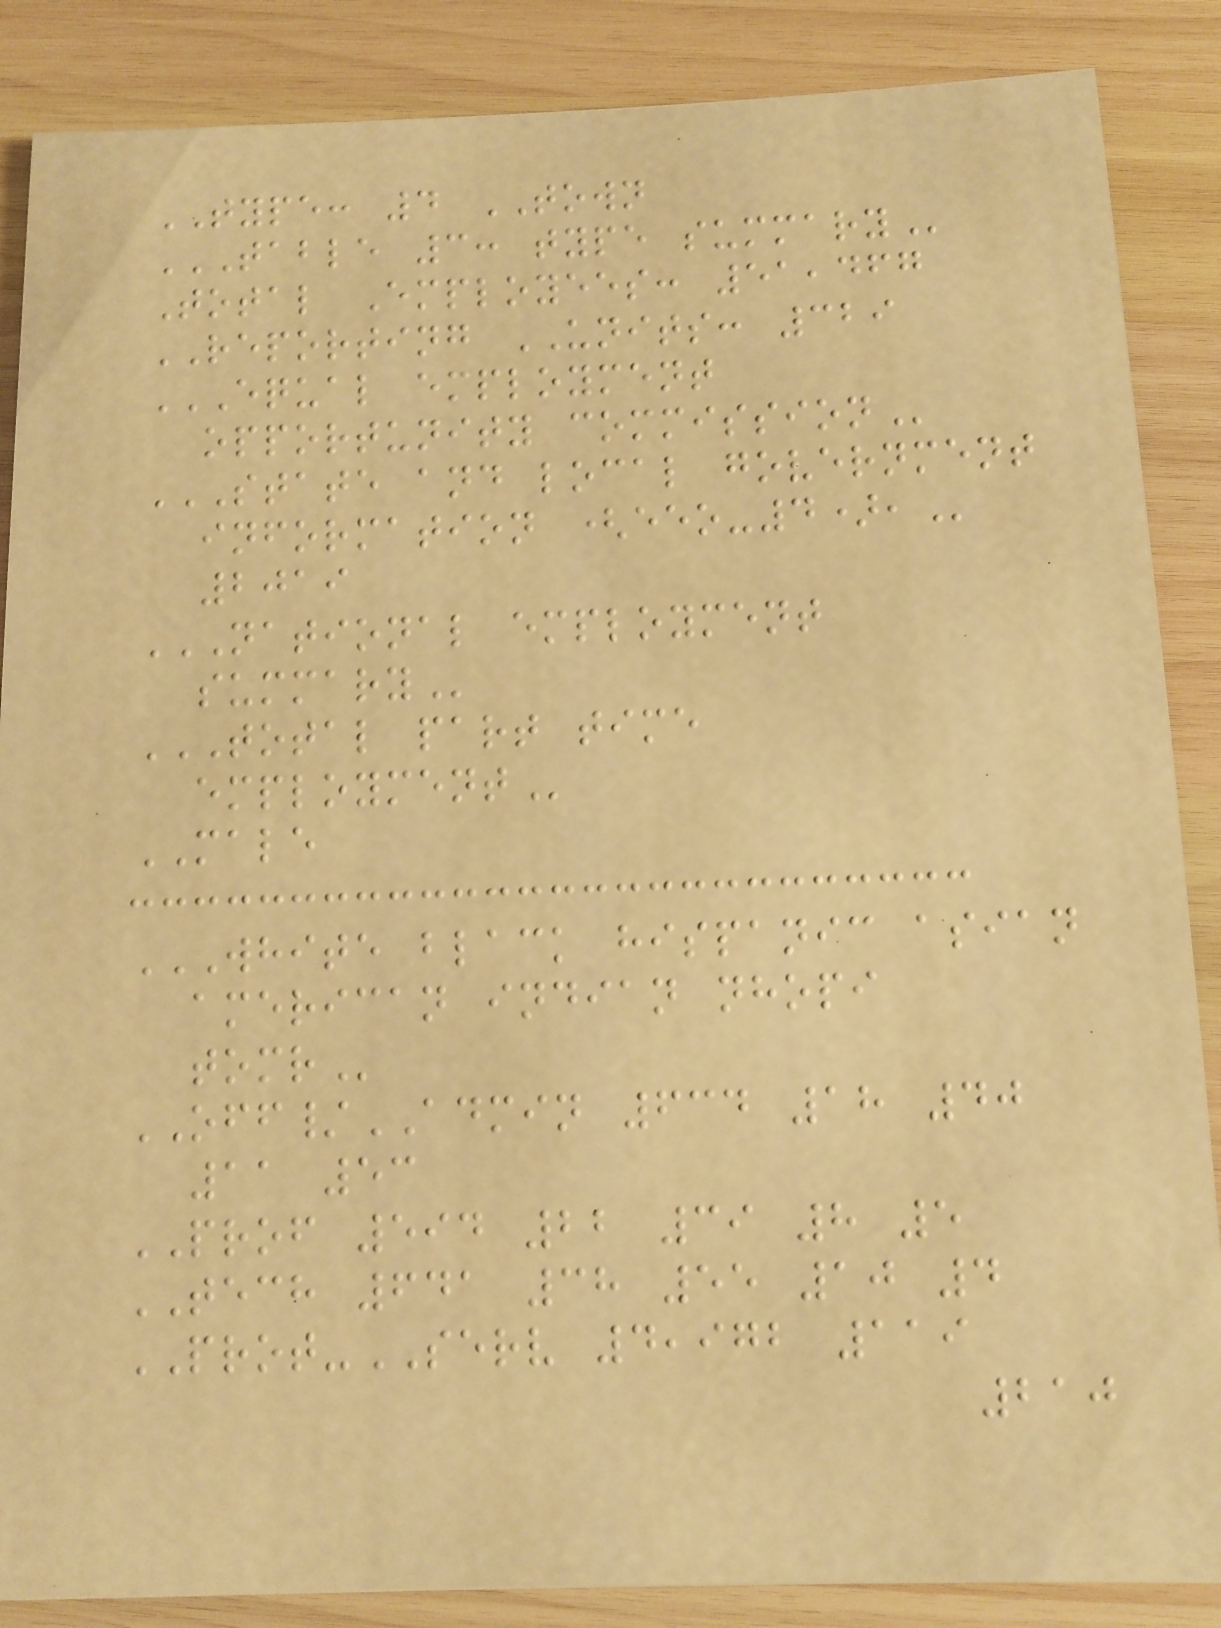TYPE: 4 TOWN
TABLE 3: TYPE SUMMARY
Total Employees: 51,467
REPORTING UNITS: 329
EQUAL EMPLOYMENT
OPPORTUNITY COMMISSION
STATE AND LOCAL GOVERNMENT
INFORMATION (EEO-4),
2019
NATIONAL EMPLOYMENT
SUMMARY
TOTAL PART TIME
EMPLOYMENT
MALE
WHITE BLACK HISPANIC ASIAN
AMERICAN INDIAN NHOPI
TOMR
OFF/ADMIN 634 18 40
11 53
PROF 594 22 39 8 5
TECH 641 38 55 10 4
PROT-SERV 4,972 119
210
